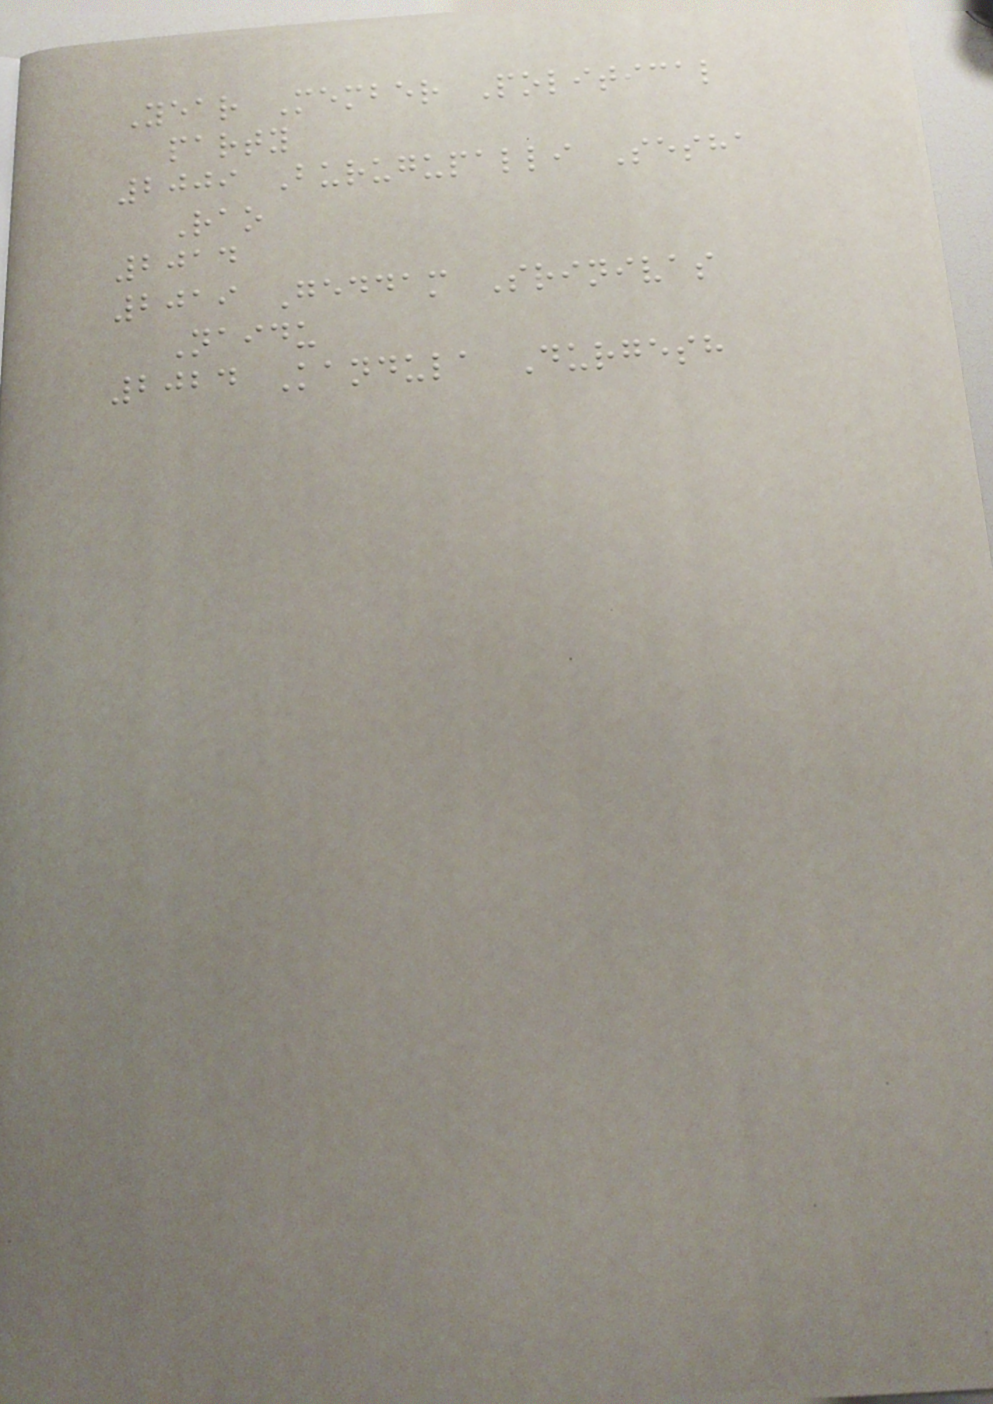Year Member Political
party
2009 Burugupalli Sesha
Rao
2014
2019 Geddam Srinivas
Naidu
2024 Kandula Durgesh
